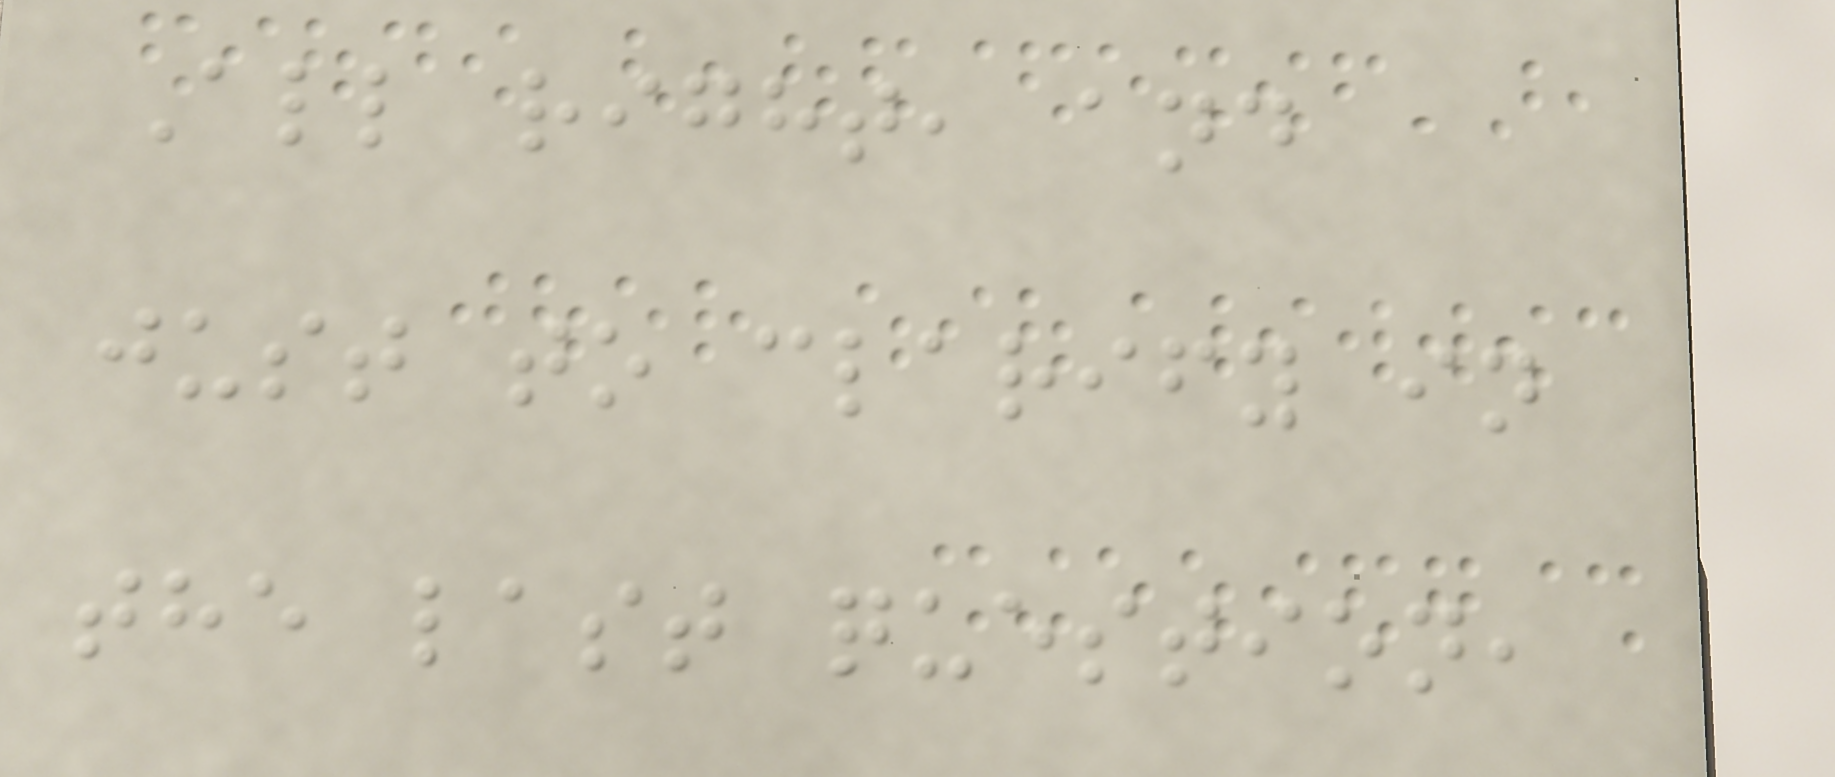All right, and
just to clarify in
the last question,
